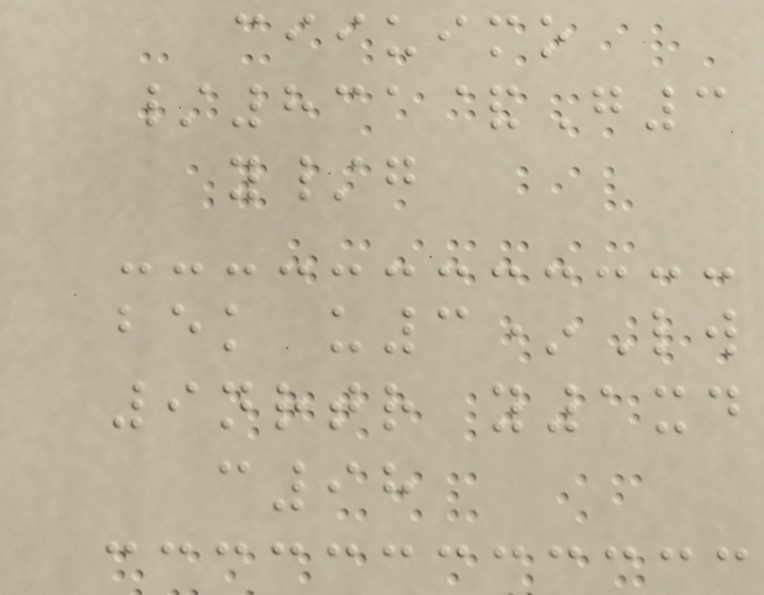ciiuimo
/831&G3
y/g
bek u3*Lw
9nrtr y1xd
c98
